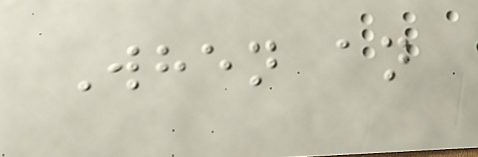When an
